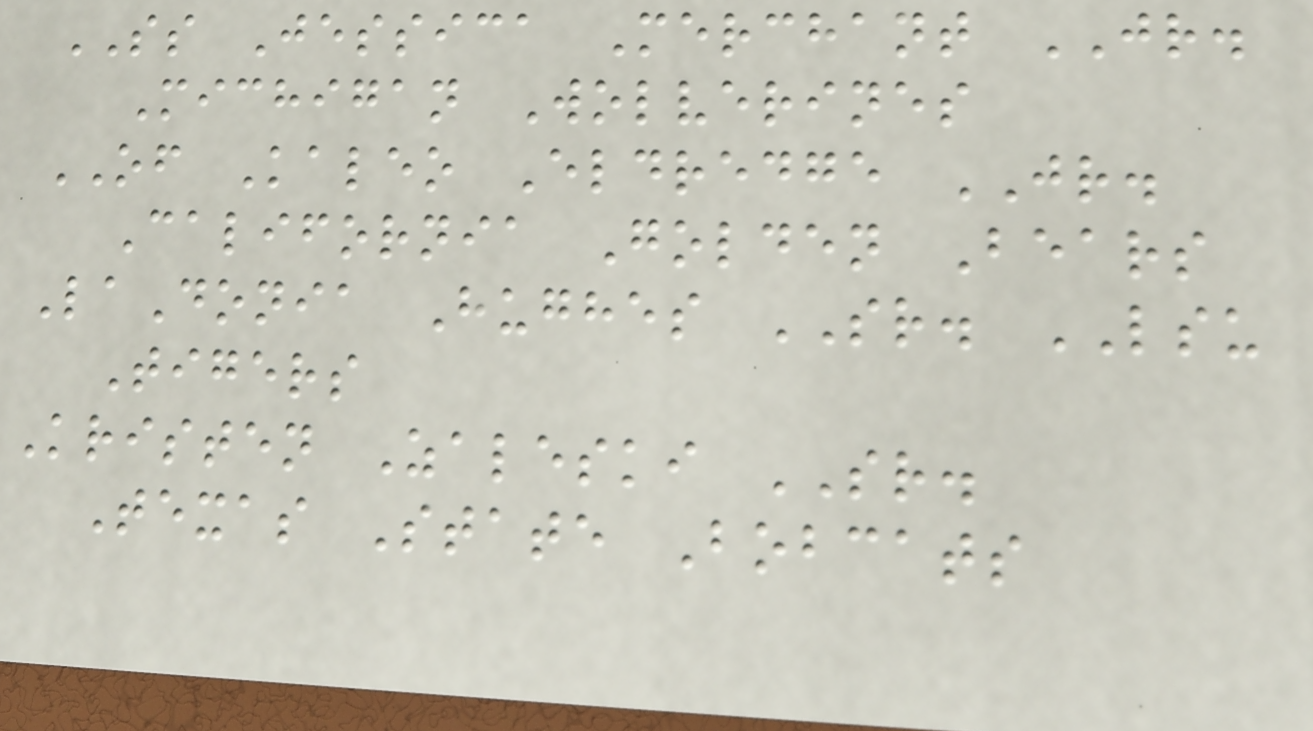SS Jessica Merchant JR.
Michigan Wolverines
OF Kaleo Eldredge JR.
California Golden Bears
LaDonia Hughes SR. LSU
Tigers
Kristen Zaleski SR.
Texas State Bobcats
